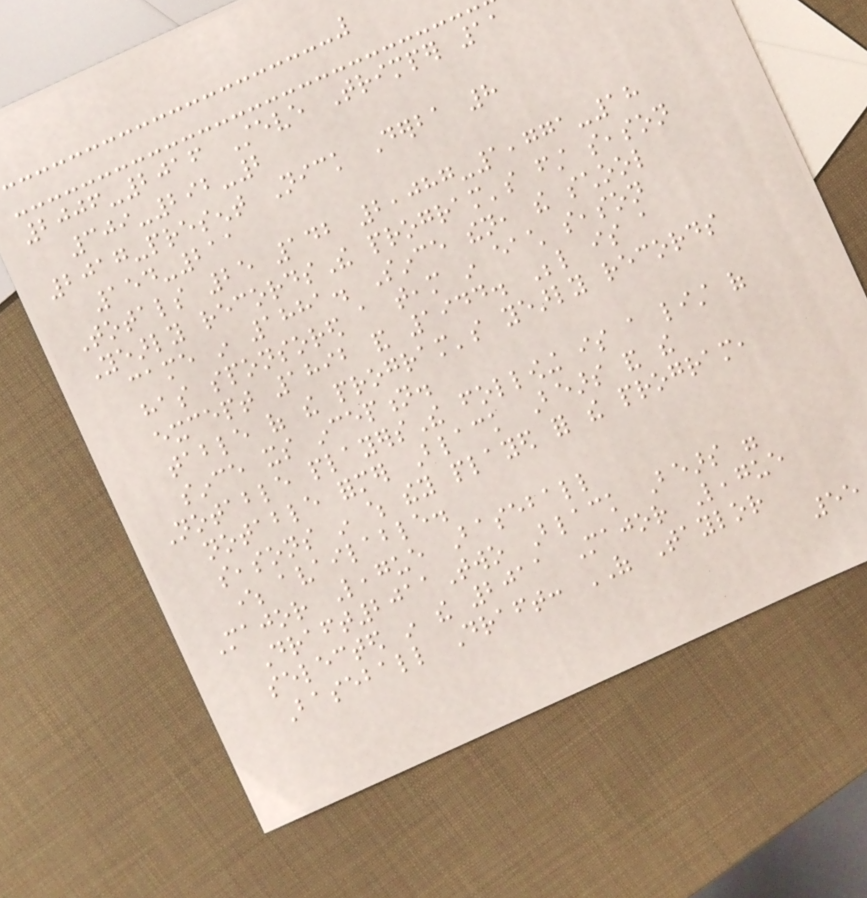2006-2016 Steve Trimper 11
309-292-2
2017-present Nick Derba 8
154-211
Totals 25 142 2,087-1,771-18
Yearly recordsThe program's first season
came in 1881. Since then, the school
has sponsored a team in each season
except 1892 and 1944. Below is a
table of the program's yearly records
since its inception.
Notable playersThe following is a list of
notable former Black Bears and the
seasons in which they played for the program,
where available.
Major League Baseball
Draft2011Two Black Bears were
selected in the 2011 Major League
Baseball Draft: OF Taylor
55
